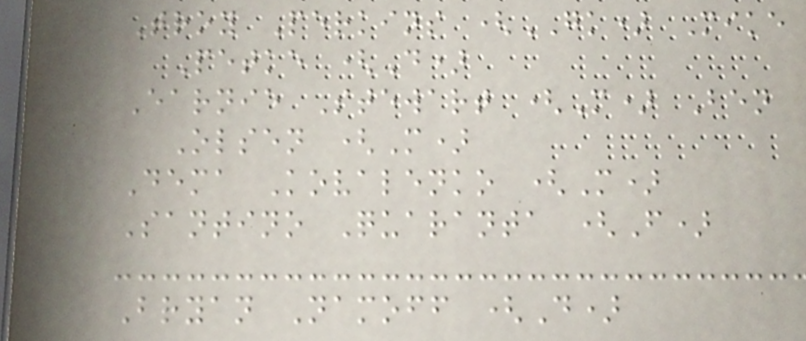Troy Perkins (GK) Mike
Petke (D)
Earnie Stewart (M) Ben
Olsen (M)
Dema Kovalenko (M)
Santino Quaranta (F)
Bryan Namoff (D)
